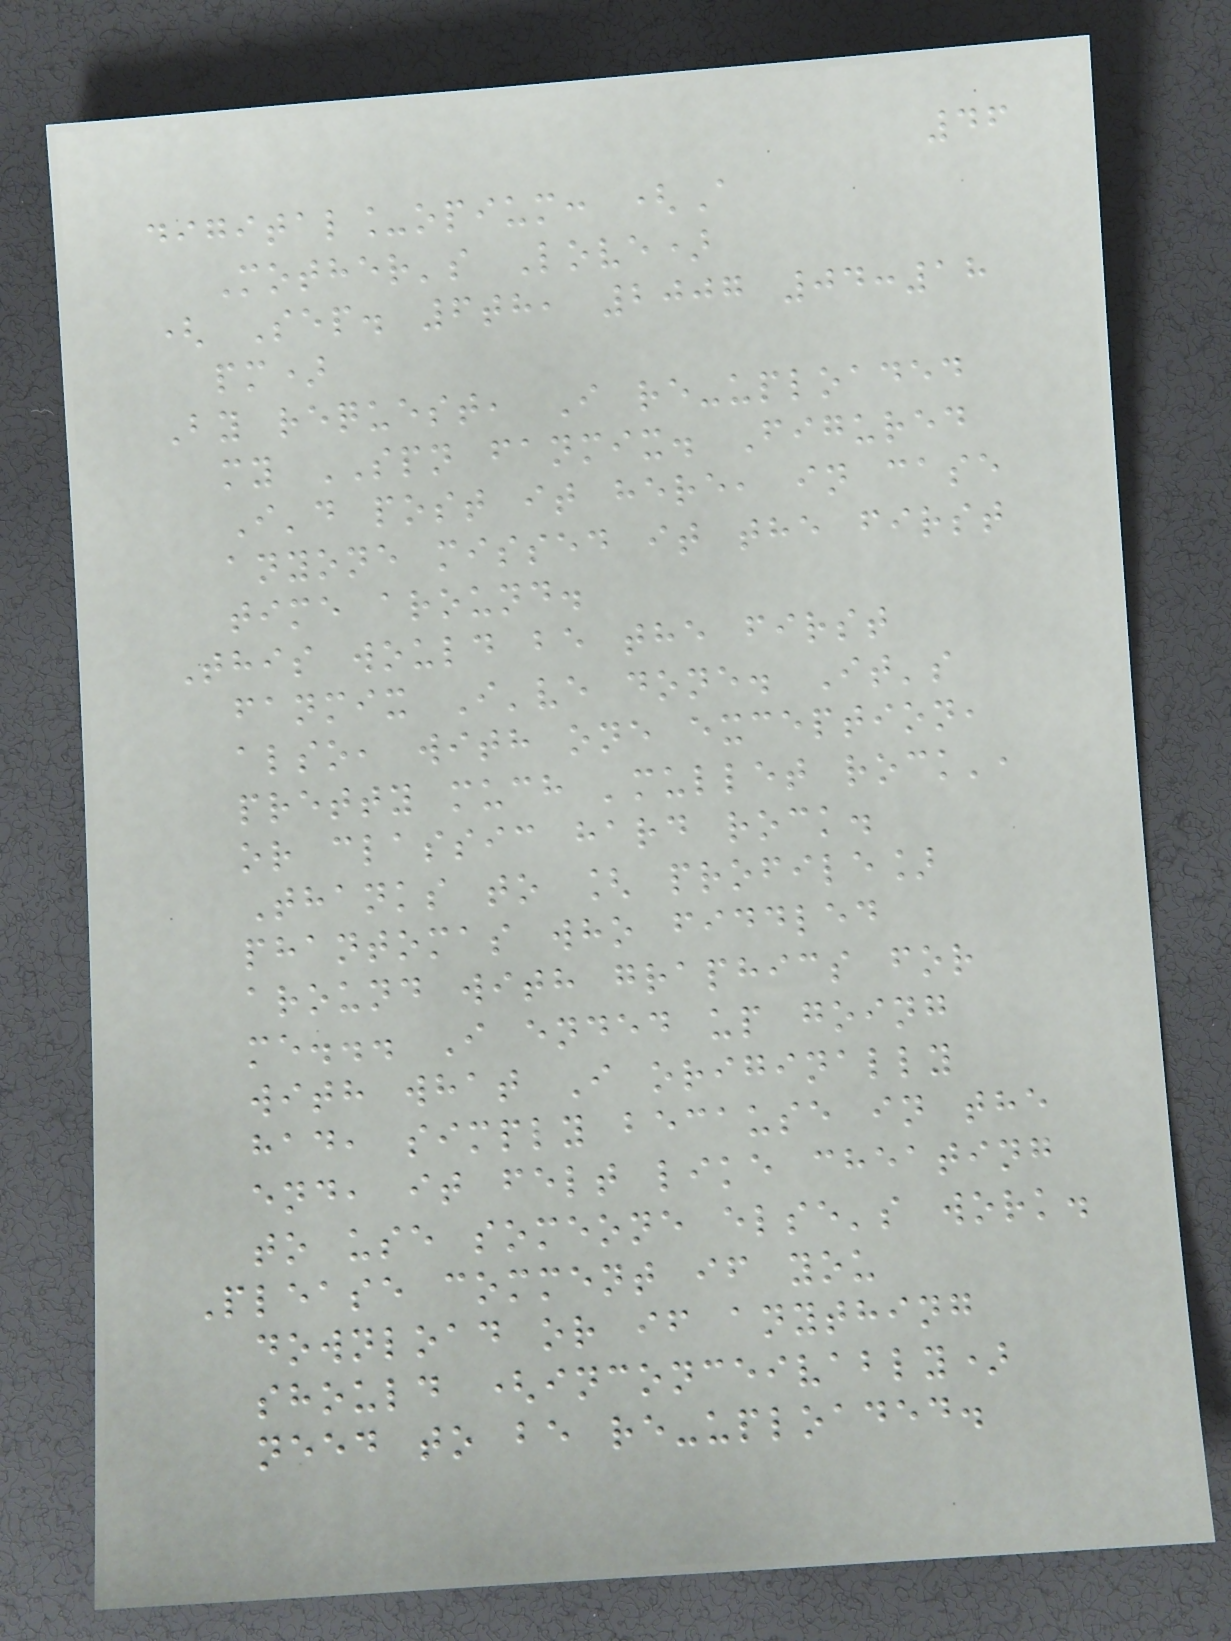46
digital_opium: (A
Mother's Love)
( Sep. 6th, 2007 04:18
pm)
By request, I re-uploaded
my SPN fanmix. Figured
I'd post it here, in case
anyone missed it the first
time around.
This would be the first
fanmix I've done. It's
also, with one exception,
pretty much 'mullet rock',
or classic hard rock.
Thanks to [ profile]
phantomas who fiddled
around with graphics for
me... I ended up going
with what I originally
had, simply because in the
end, it felt like cheating
to use someone else's work.
Please comment if you
download or if anything
should (inconceivably)
need to be re-uploaded.
